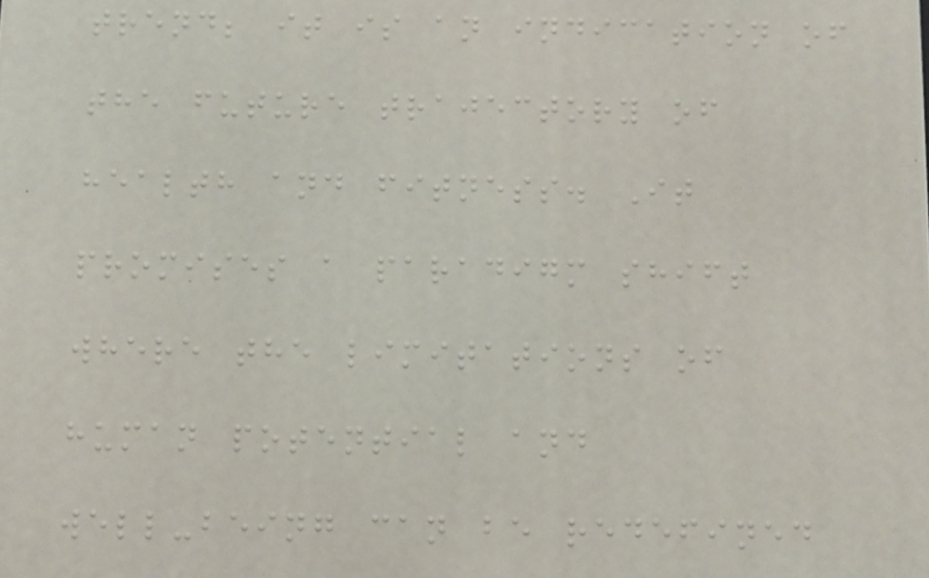trend; it is an indication of
the future trajectory of
health and fitness. It
promises a paradigm shift
where the limitations of
human potential and
well-being can be redefined
